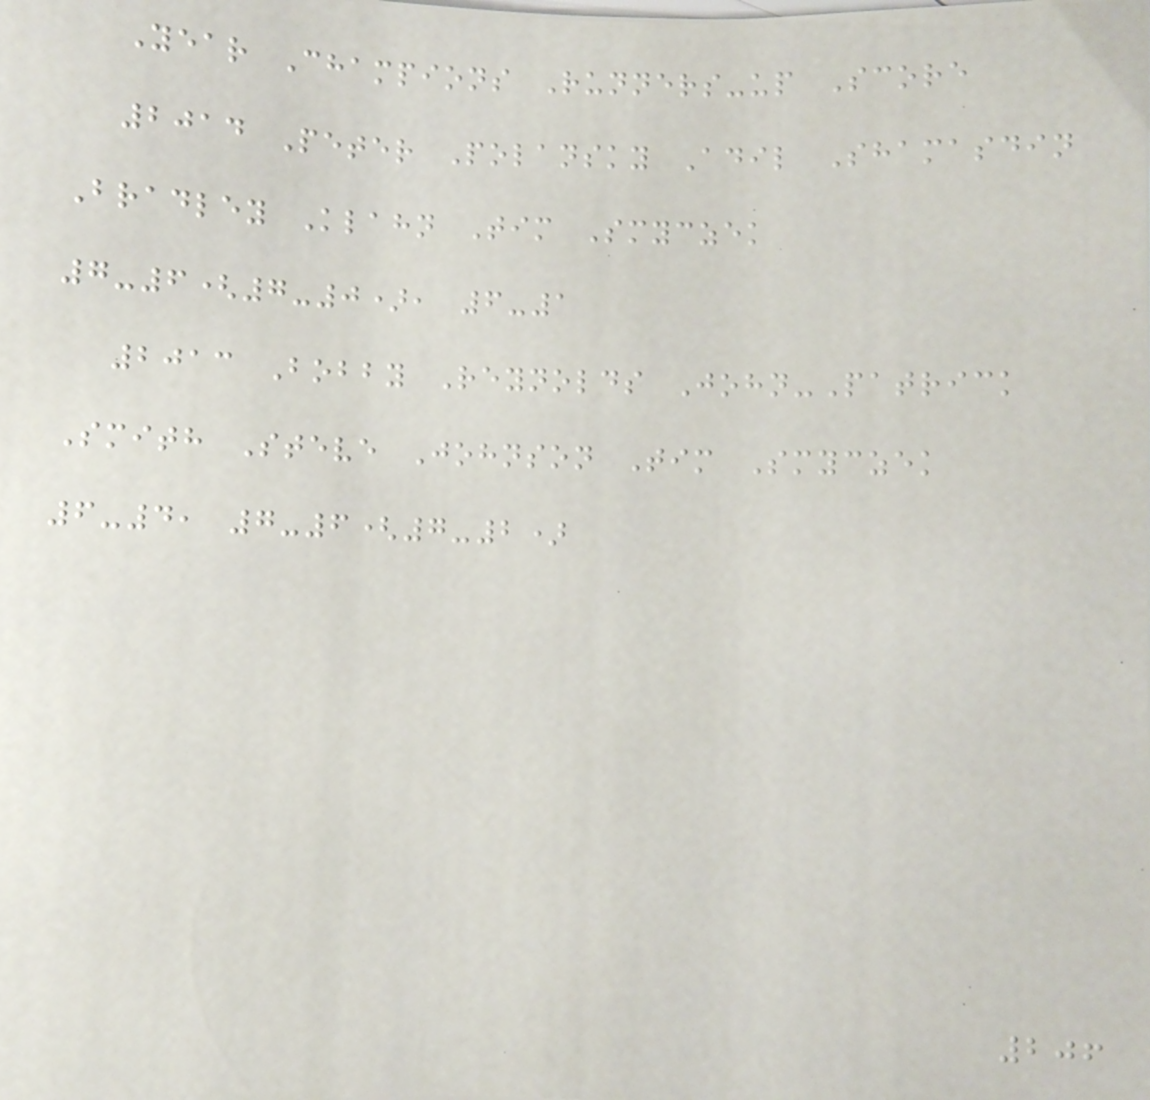Year Champions Runners-up Score
2014 Peter Polansky Adil Shamasdin
Bradley Klahn Tim Smyczek
7-6(7-0), 6-1
2013 Bobby Reynolds John-Patrick
Smith Steve Johnson Tim Smyczek
6-4, 7-6(7-2)
206
